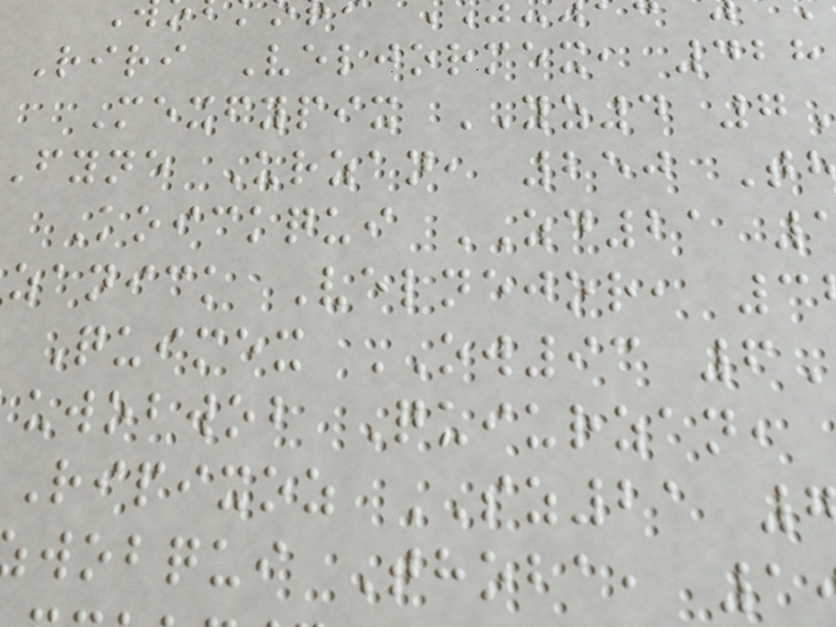Riri Veljormex, 428
Mexfypix YZ4 7
fyne Urzan, 250 T
Koickqui ZD21
zanick Velnejor, 3
Quimex OW93 6
uwobwob Quiurzan,
Ripixoz SZ21
wobqui Thoba, 1
